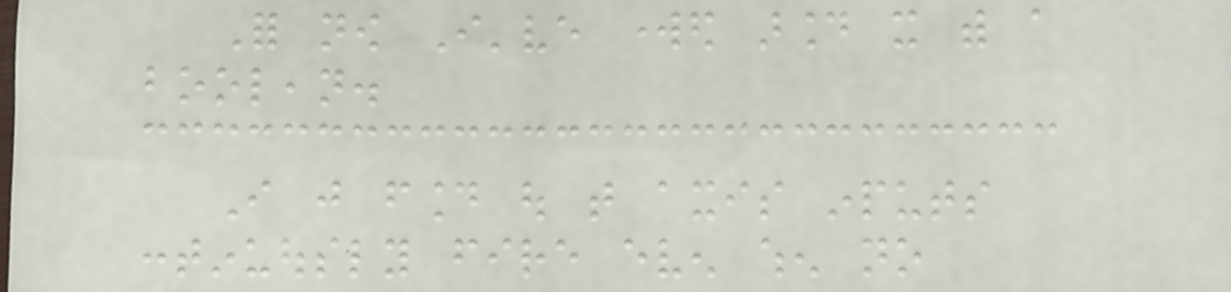For now I've worked around it with a
boolean.
I just found out that axis inputs
continuously fire even when no
